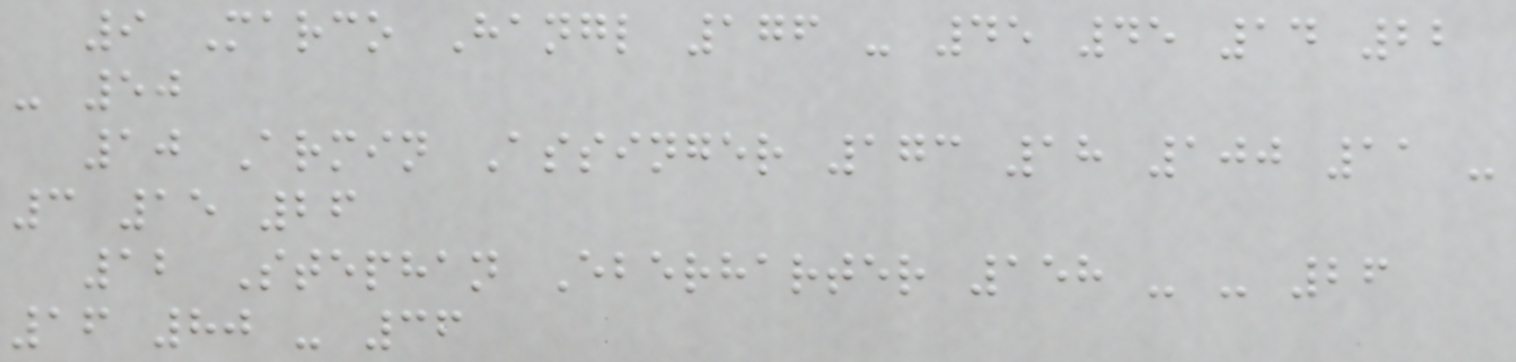9 Marco Hangl 176 - 45 45 14 22
- 50
10 Armin Assinger 173 18 100 11 -
3 15 26
12 Stephan Eberharter 158 - - 26
16 80 - 36
